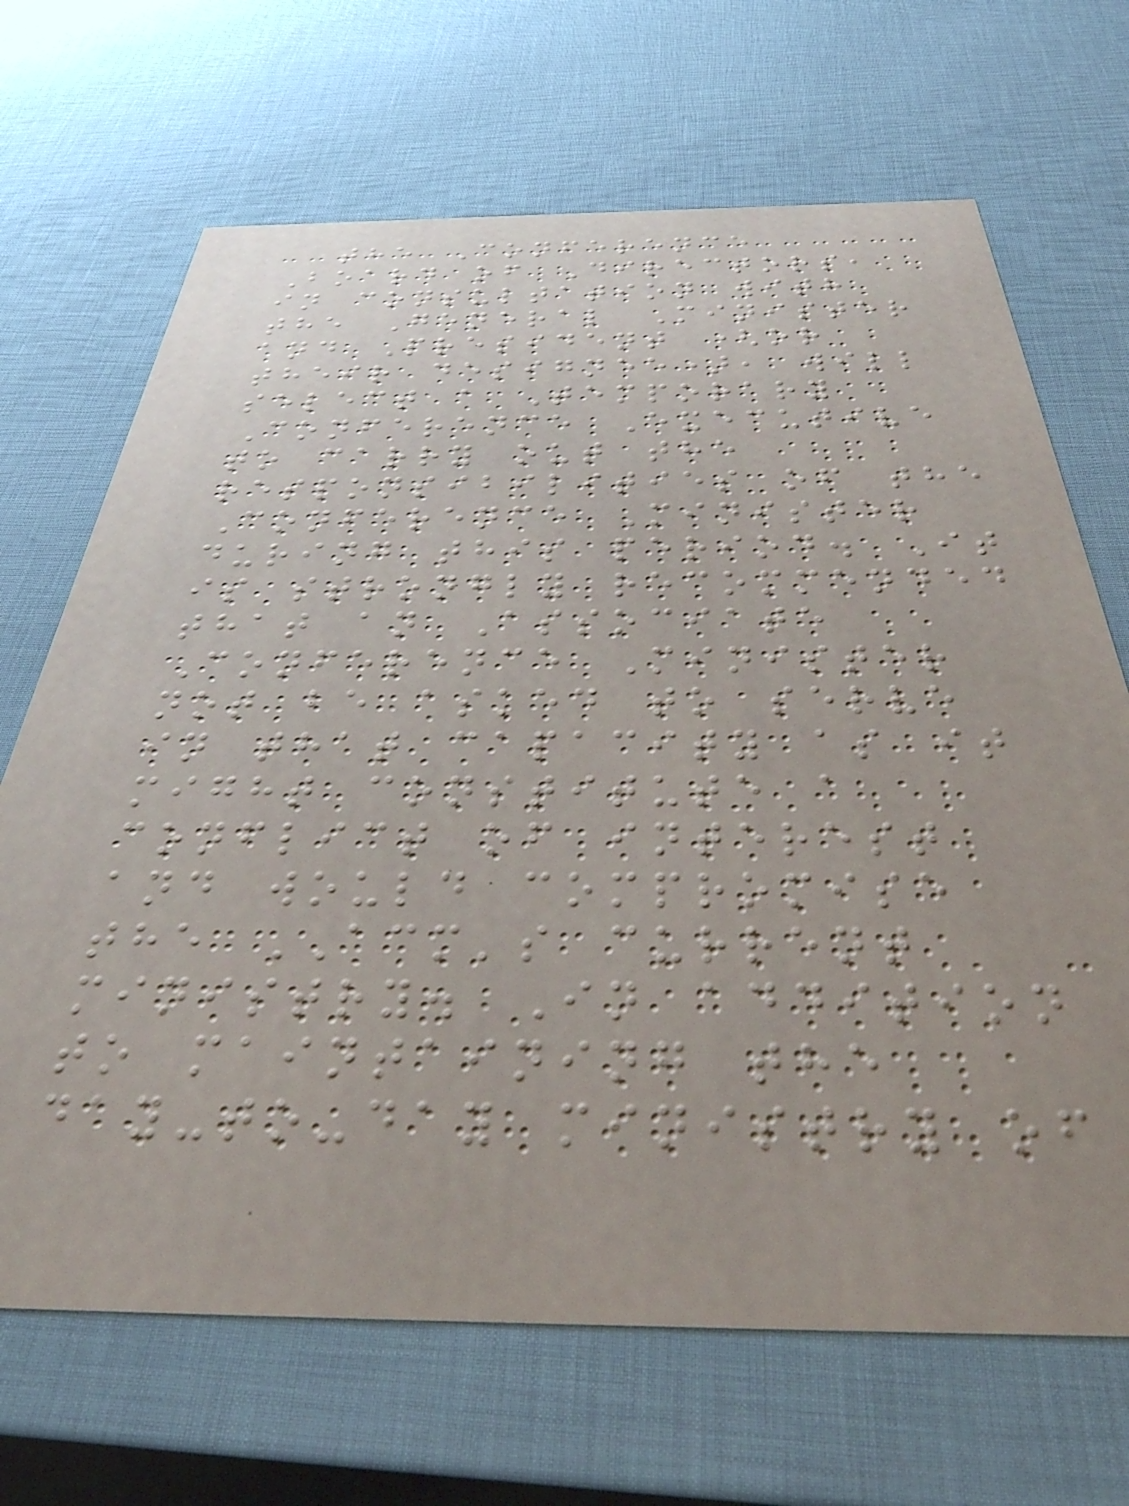the Conference
Board of Directors,
in consultation with
the General Minister
and President (or
their designee), will
select a Temporary
Conference Executive
to carry out the
responsibilities of the
Conference Minister
during this period. It
is strongly recommended
that an Associate
Conference Minister
not be asked to serve
in that capacity as it
might constitute a
conflict of interest
and would compromise
the ACM's current
ministry. In addition
to maintaining the
day-to-day ministry of
